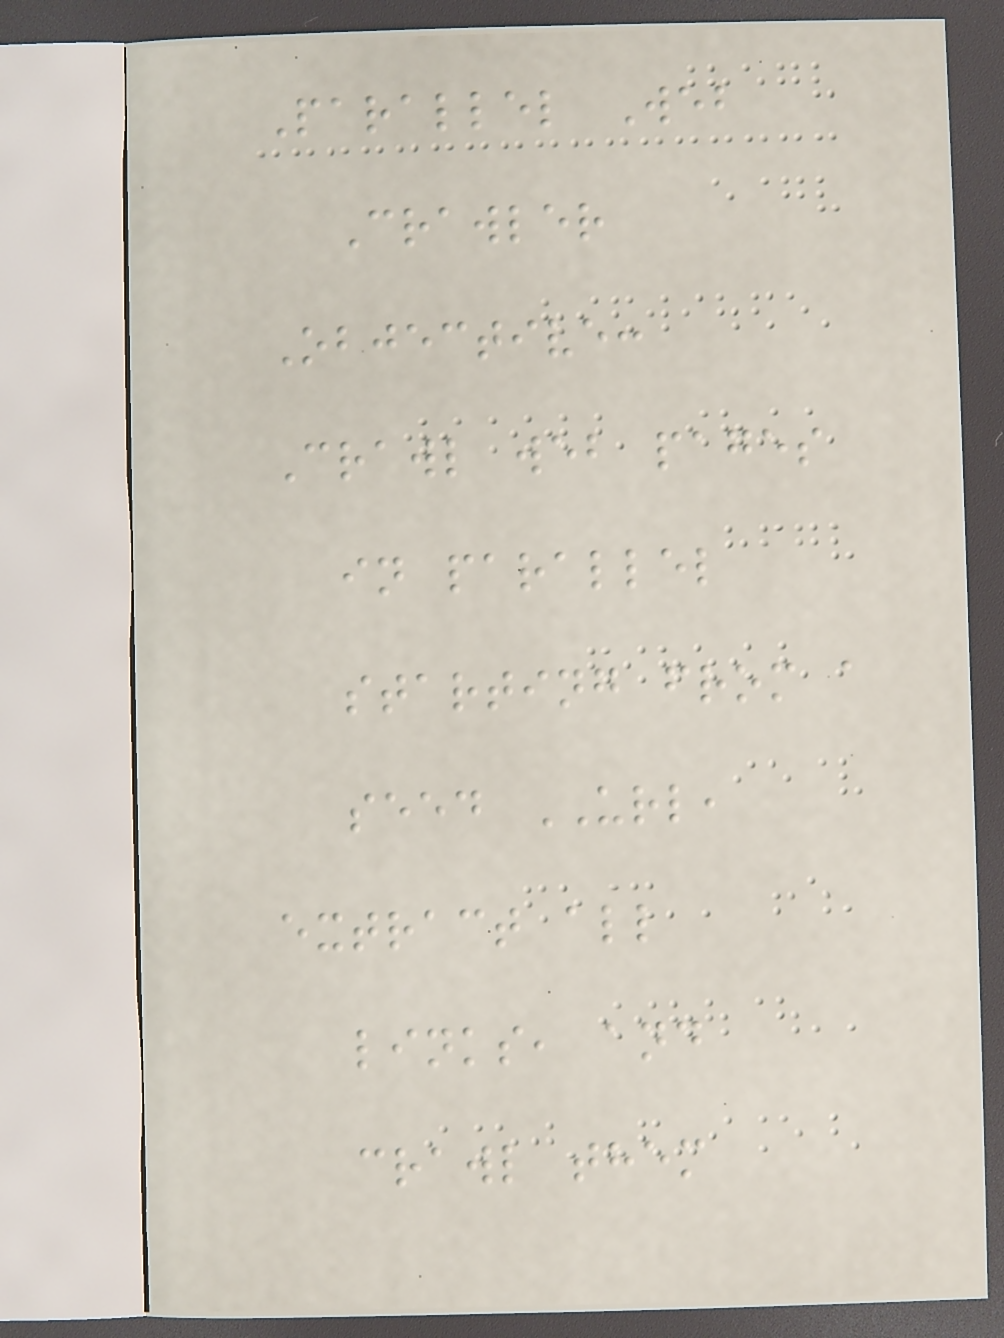Parallel Web
Crawler
Objective:
Crawl web pages
in parallel
starting from a
seed URL,
extract all
links, and
crawl them
